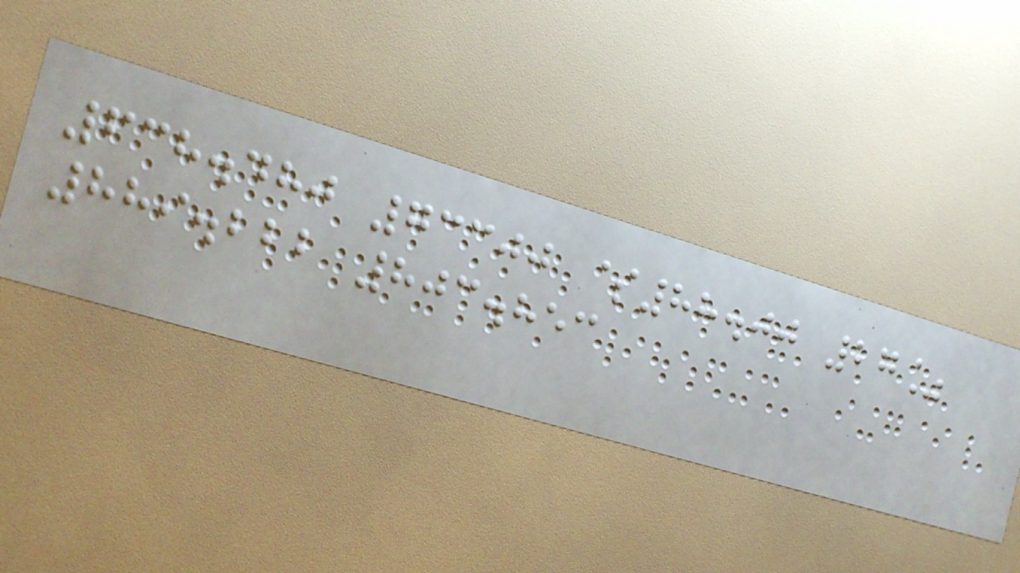638.480 73300 $88.00 27%
889.222 803.853
